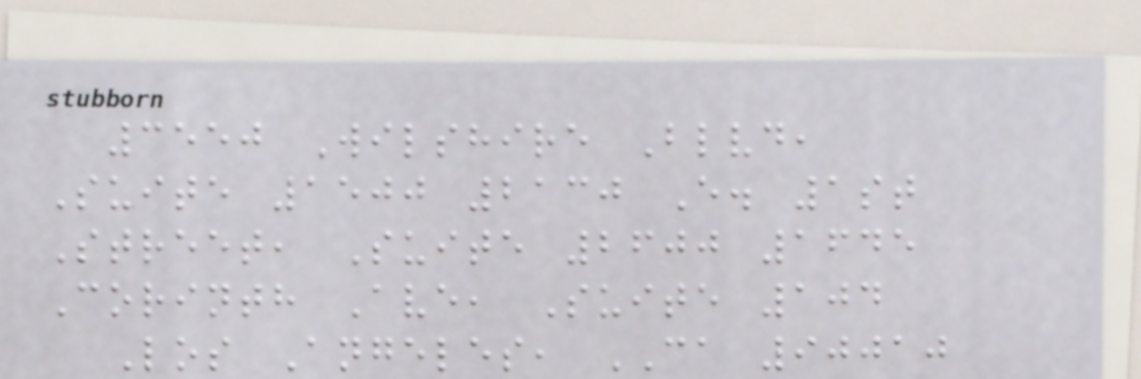3550 Wilshire Blvd,
Suite 1500 2130 E. 1st
Street, Suite 2600 1645
Corinth Ave, Suite 104
Los Angeles, CA 90010
